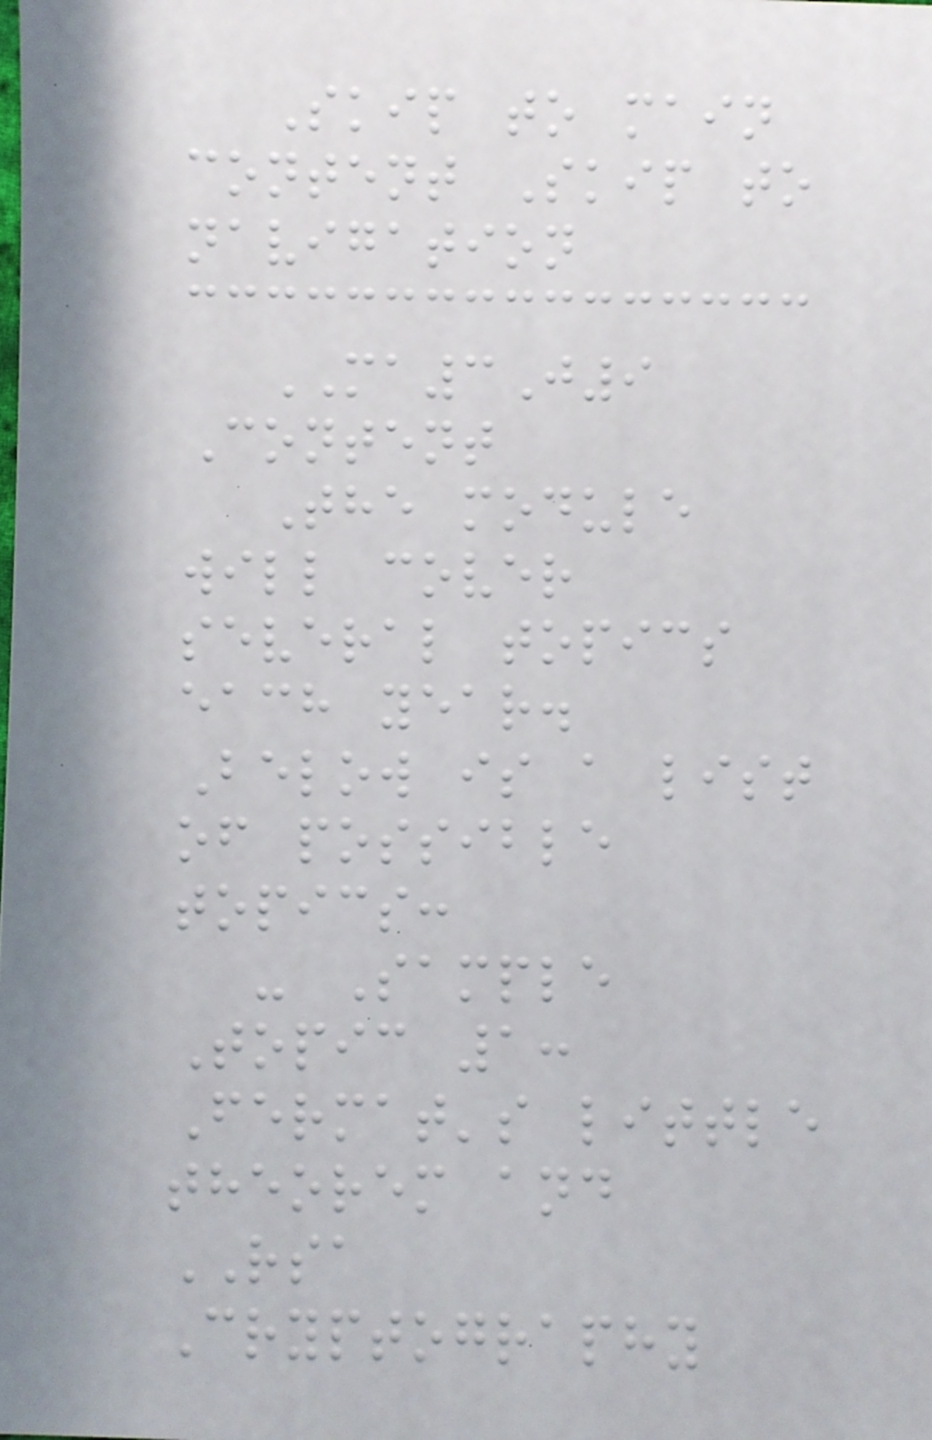Skip to main
content Skip to
navigation
MA3J9
Content
The module
will cover
several topics
each year.
Below is a list
of possible
topics:
- Sample
Topic 1:
Fermat's little
theorem and
RSA
Cryptography
